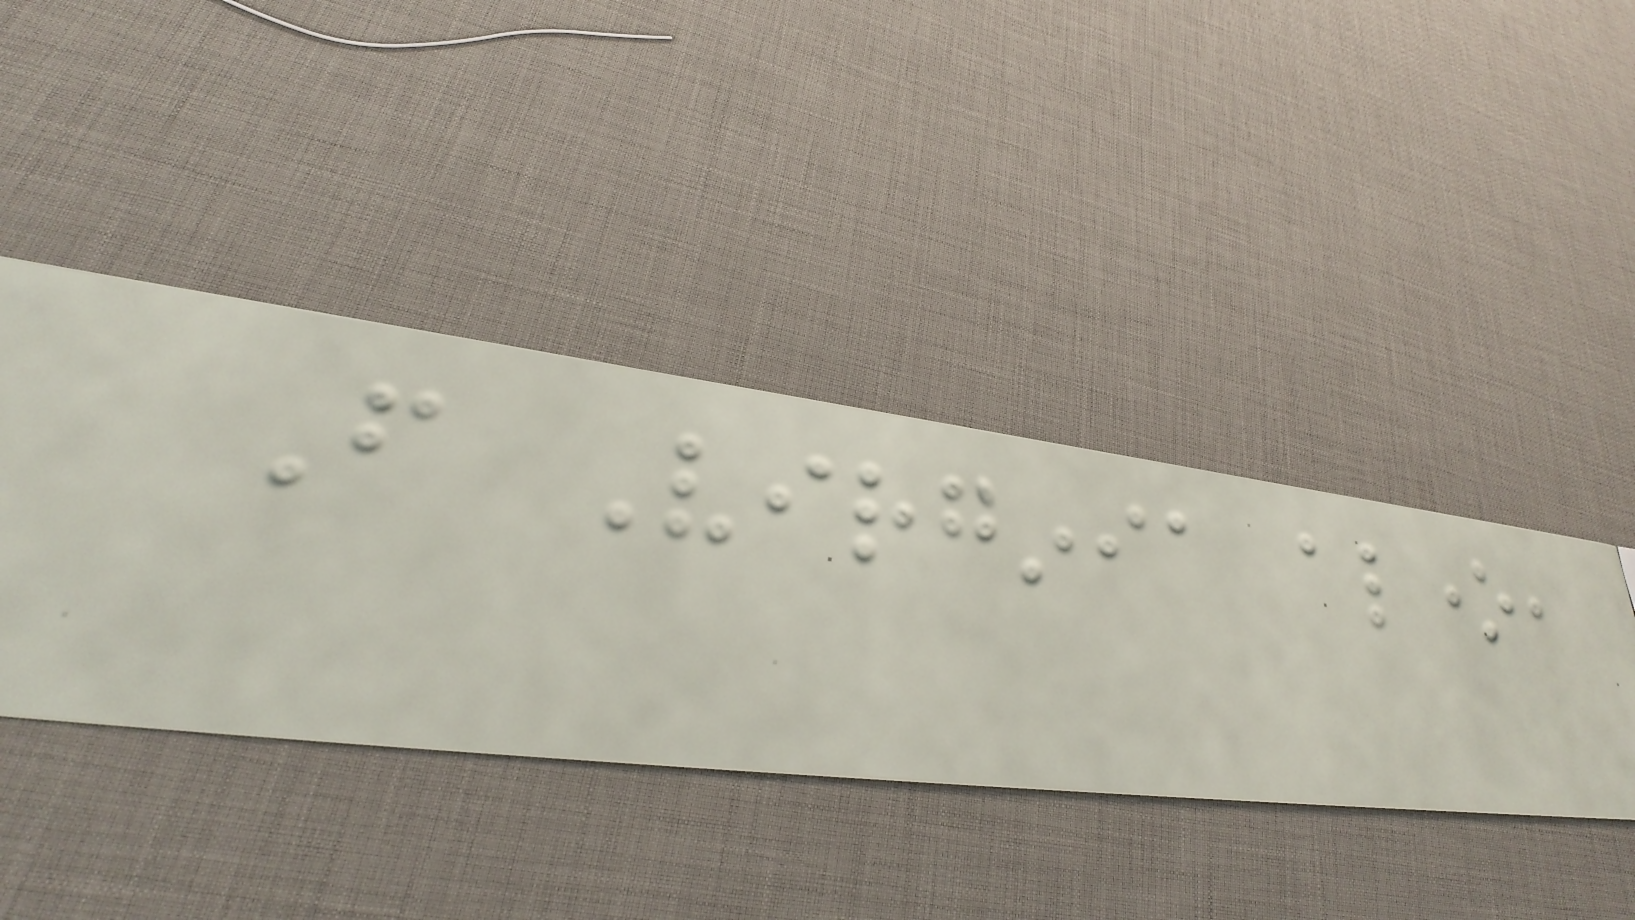From Virginia alone,
